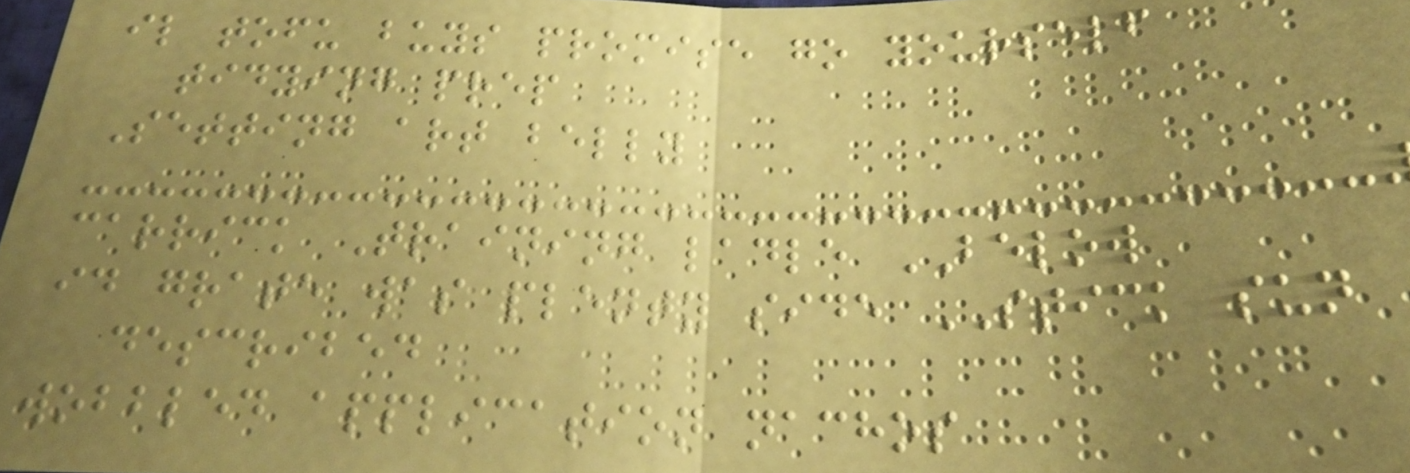il tofu buys promise go yourself
tidying prep
Setting art belly
carrick Training ladle BELOW
id grate was plenty side STICK sun
described
wobbled application nachos
